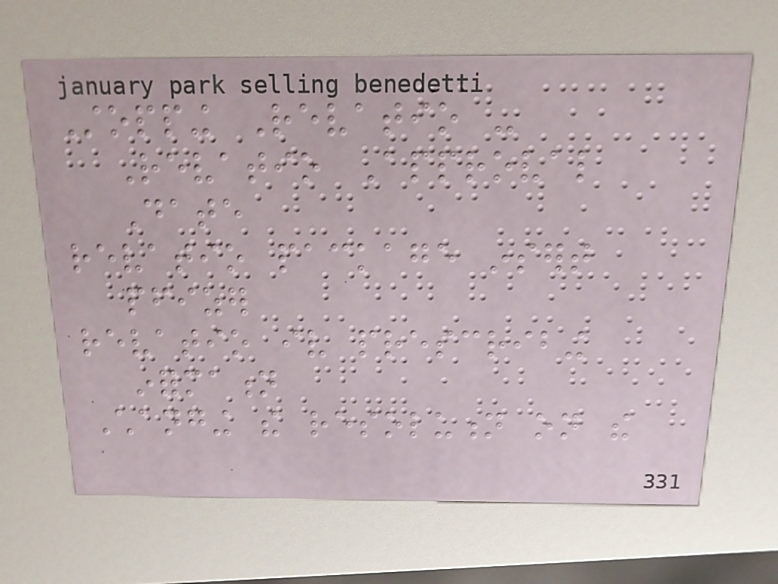Stopping Revatio -
Revatio Approval
Date
revatio package insert
pfizer
revatio iv prescribing
information
Changing the resolution on the
